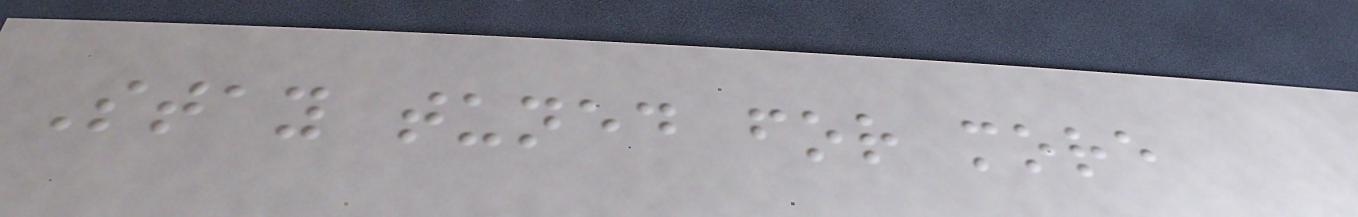Stay tuned for more
